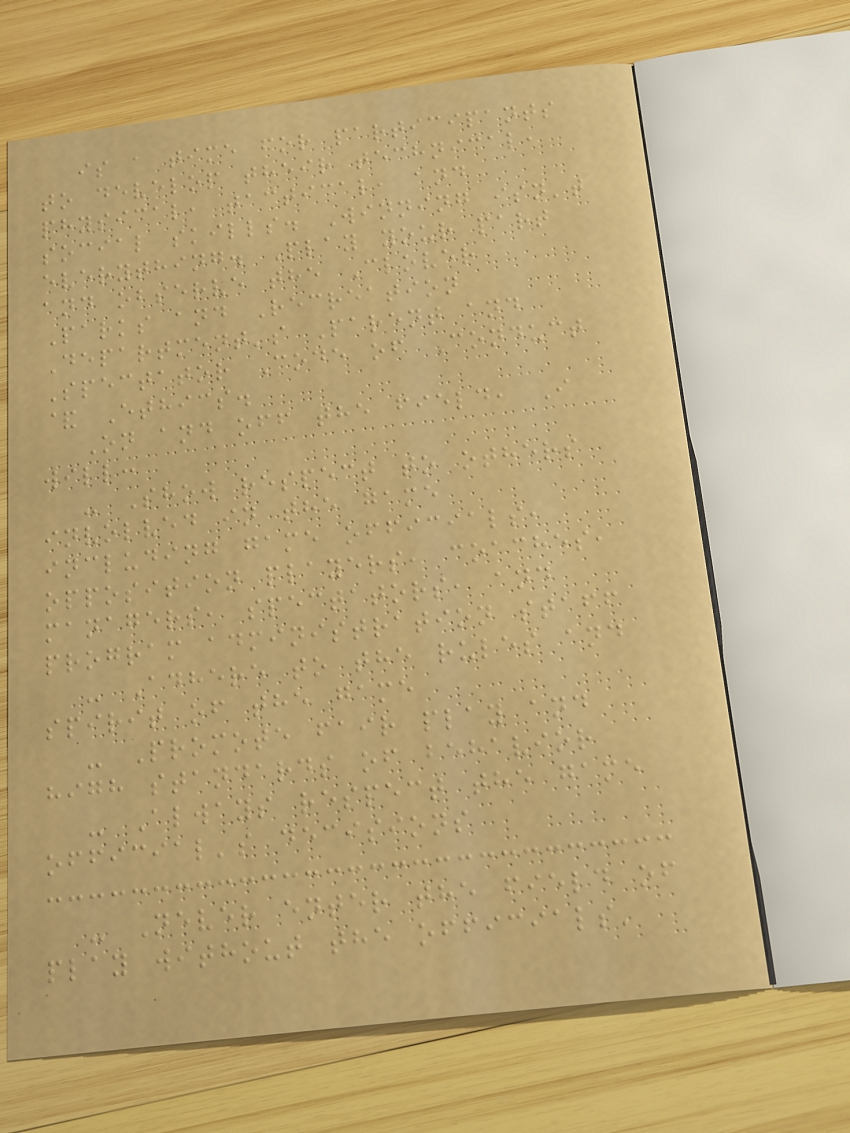is a time for participants
to develop their technical,
physical, tactical, and
social skills. Winning isn't
everything. Play your part
and observe the Clover
Parks and Recreation
Department's Parent and
Spectator Code of Conduct
& Ethics.
On and off the field, I
will:
- Show respect to others
involved in the game
including game officials,
opposition players, coaches,
managers, spectators, and
program administration staff
- Adhere to the rules and
spirit of the game
- Promote fair play and
high standards of behavior
- Always respect the game
official's decisions
- Never enter the field of
play without the officials'
